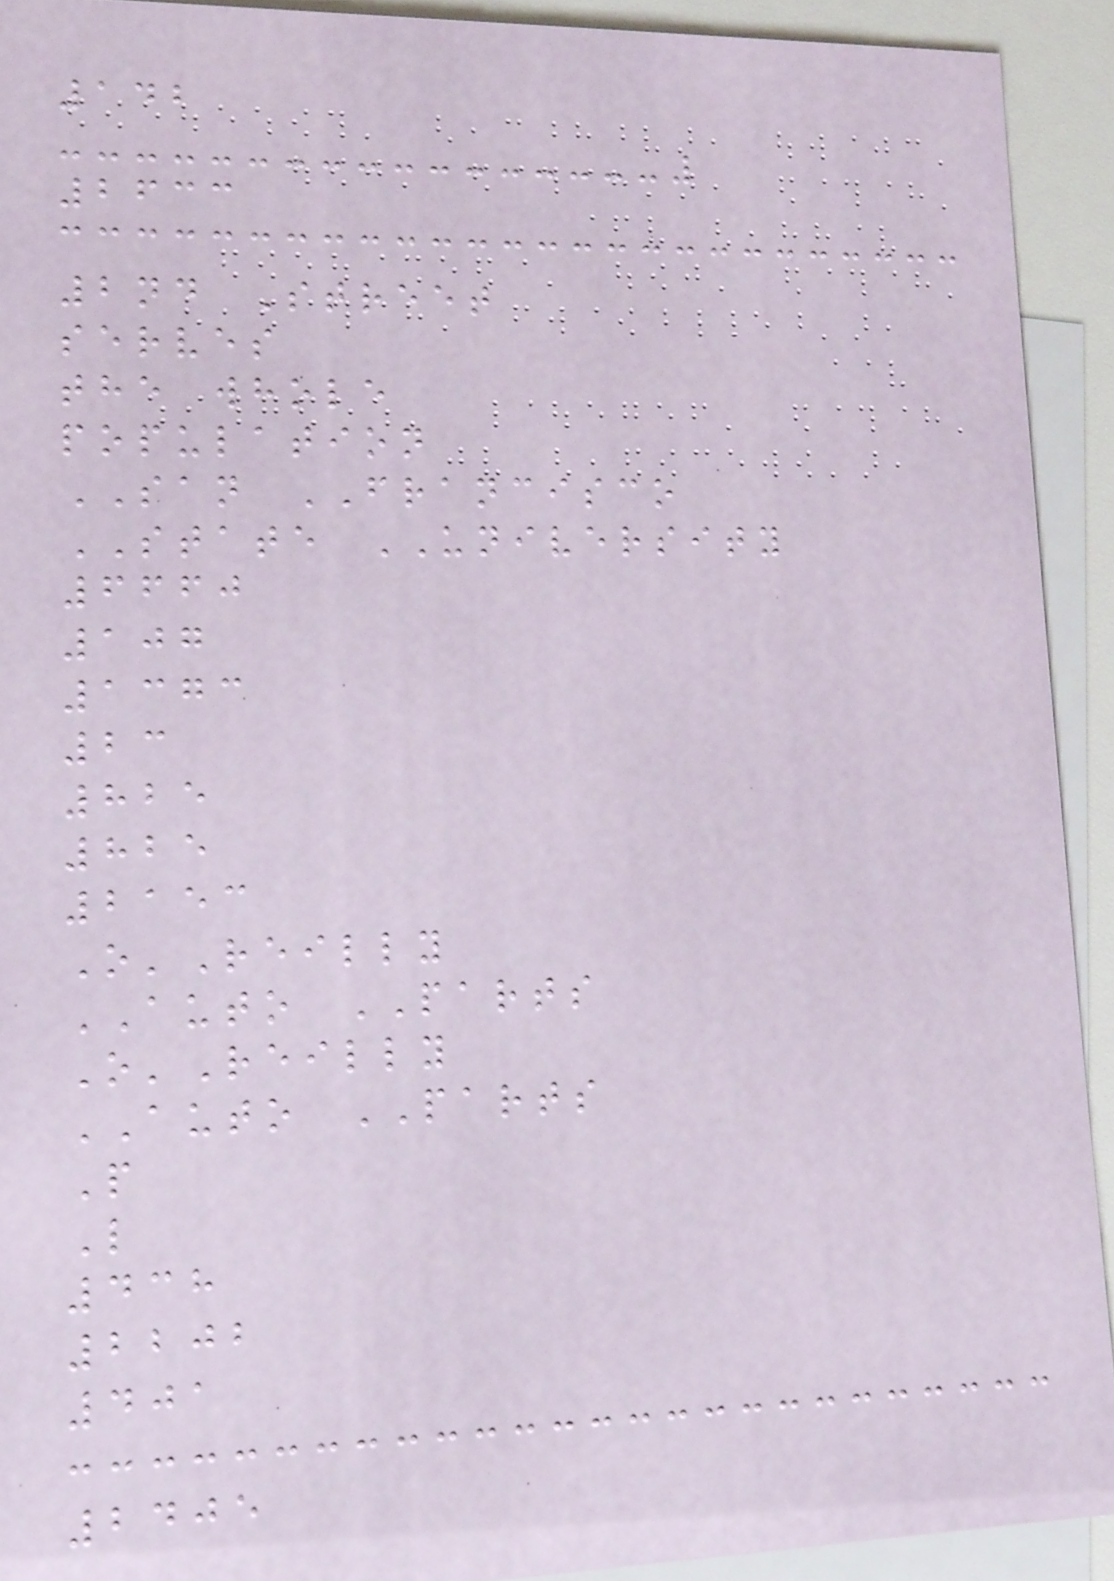142
2633
2nd Street
serves
the whole
population
SAN FRANCISCO
STATE UNIVERSITY
6660
107
1373
23
825
825
2153
O'Reilly
AUTO PARTS
O'Reilly
AUTO PARTS
P
L
438
2202
401
2405
